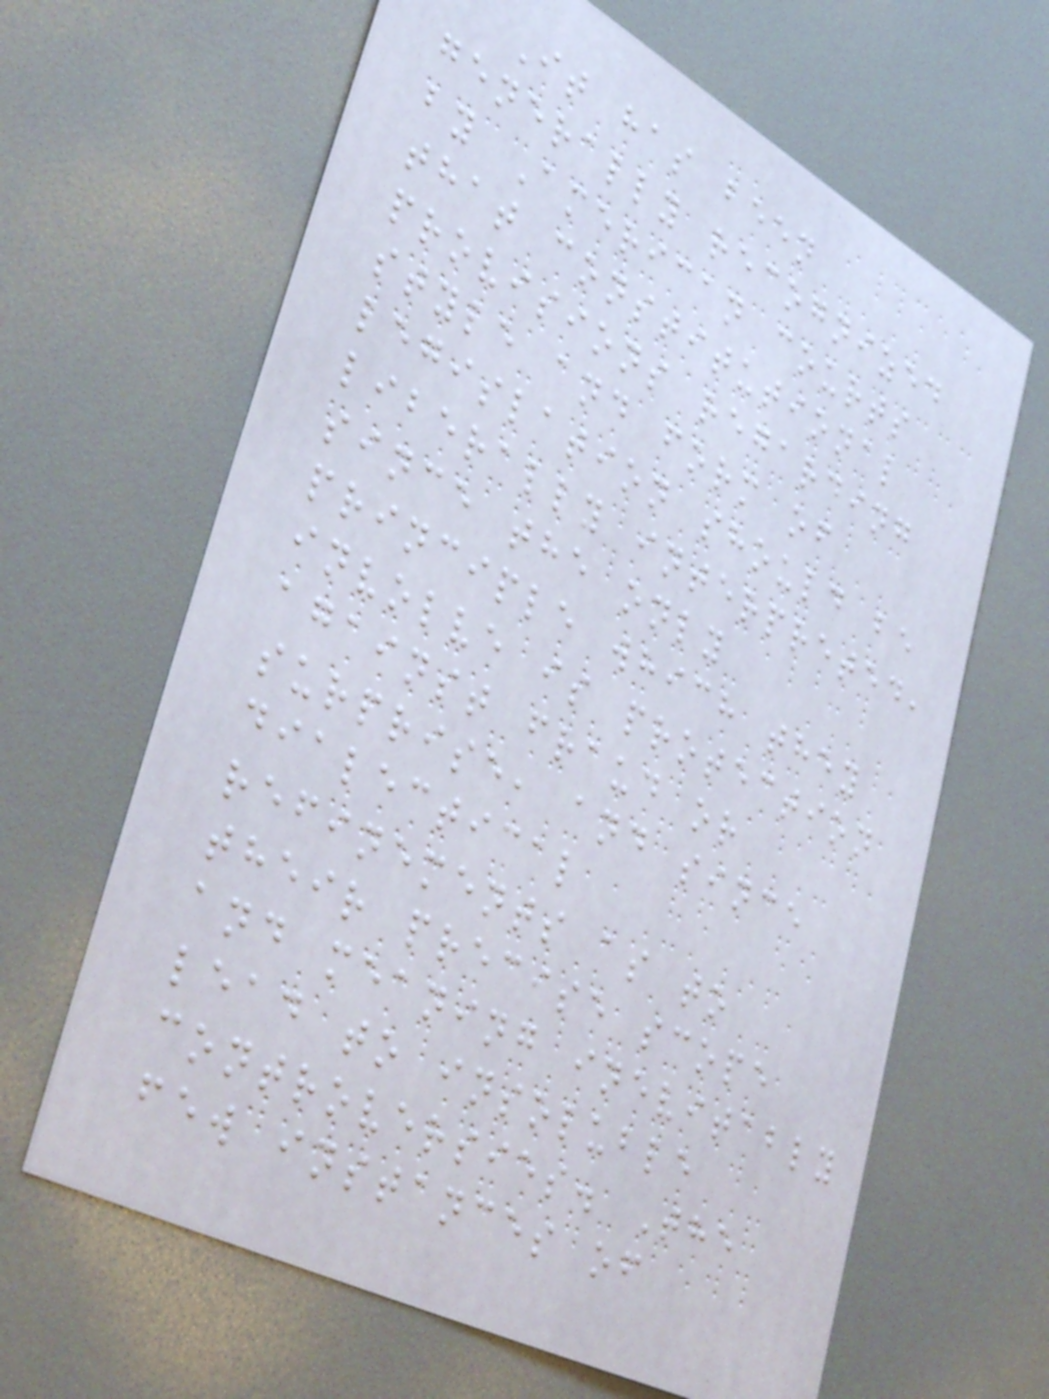It has been
generally recognized
by American courts
that constitutional
provisions regarding
style and form of
legislation should be
liberally interpreted,
since the only
principle which they
involve is protection
against fraud or
surprise, and since
dialectical
refinements as to
their precise scope
and meaning inevitably
lead to insoluble
controversies. The
few instances of
